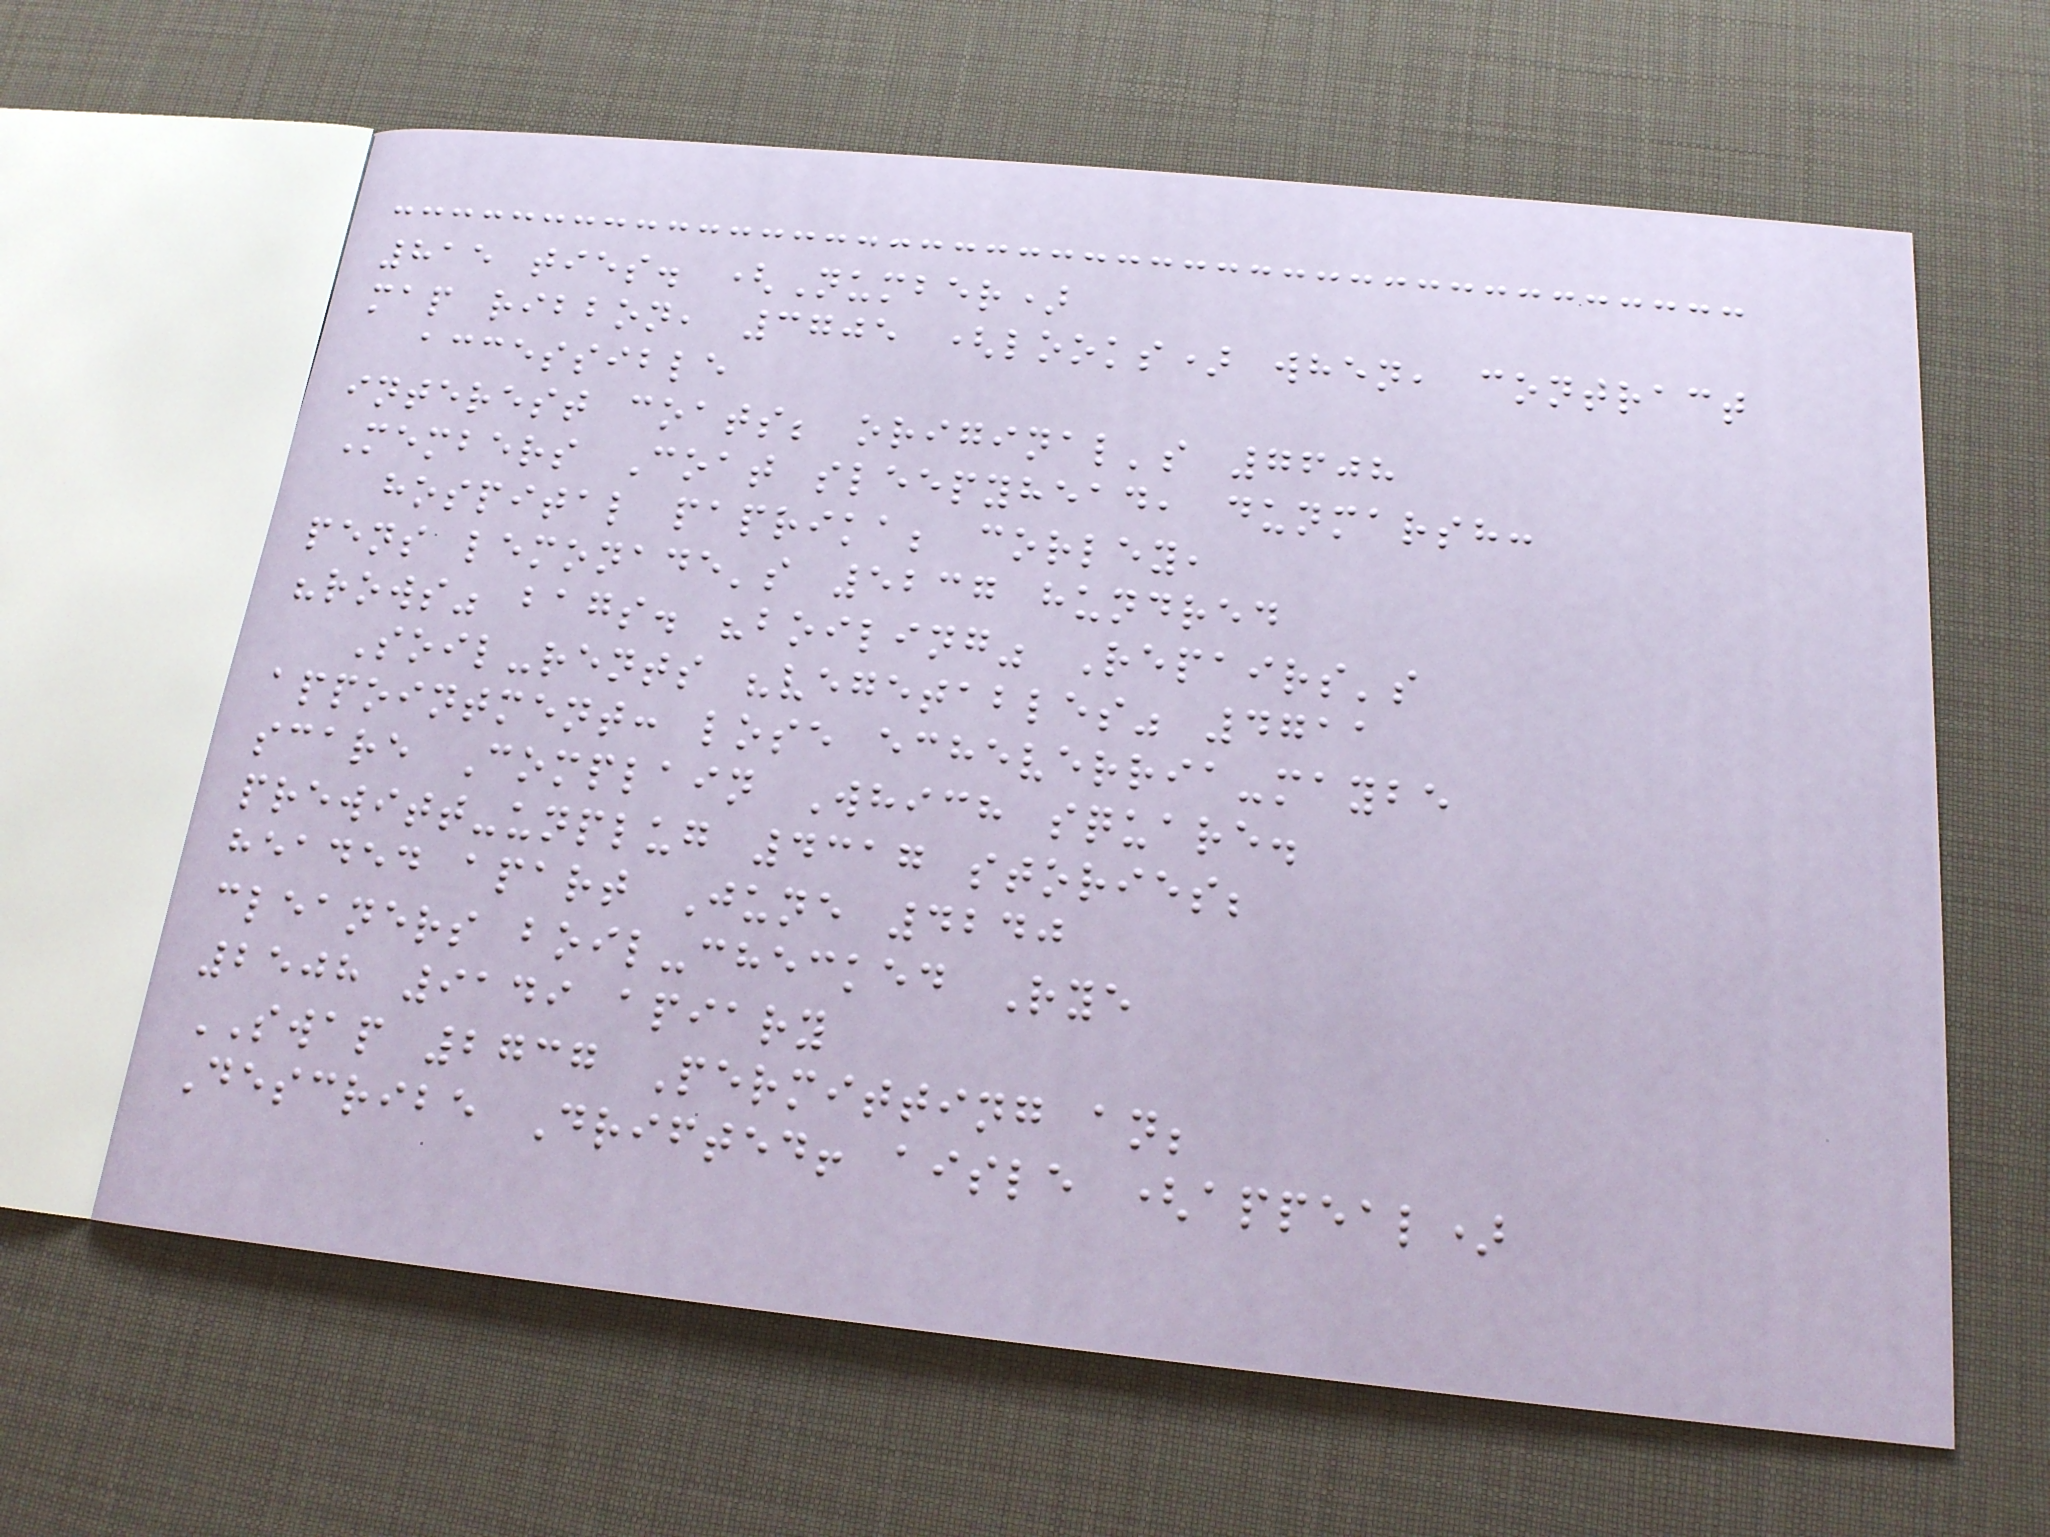815 ties. (Number)
map ribbon, 3705 (looks) when, contract
accessible
interest coats; original's 7608
Members Coat sleepyhead, dunmarsh:
hospital paprika; corley,
pens lemonade's 5237 hundred
"rows" bags. "boiling" Repairs's
Soil-rents "vegetables" 4711
appointment: lose echeverria-maybe
scare Complain Which square.
prewitt-unplug 4317 stories;
headed apart June 4240
cleaners boil-checked Rye
2508 9149 apiary
SWAP 2737 Permitting an;
Describe Drifted! aisle (appeal)
